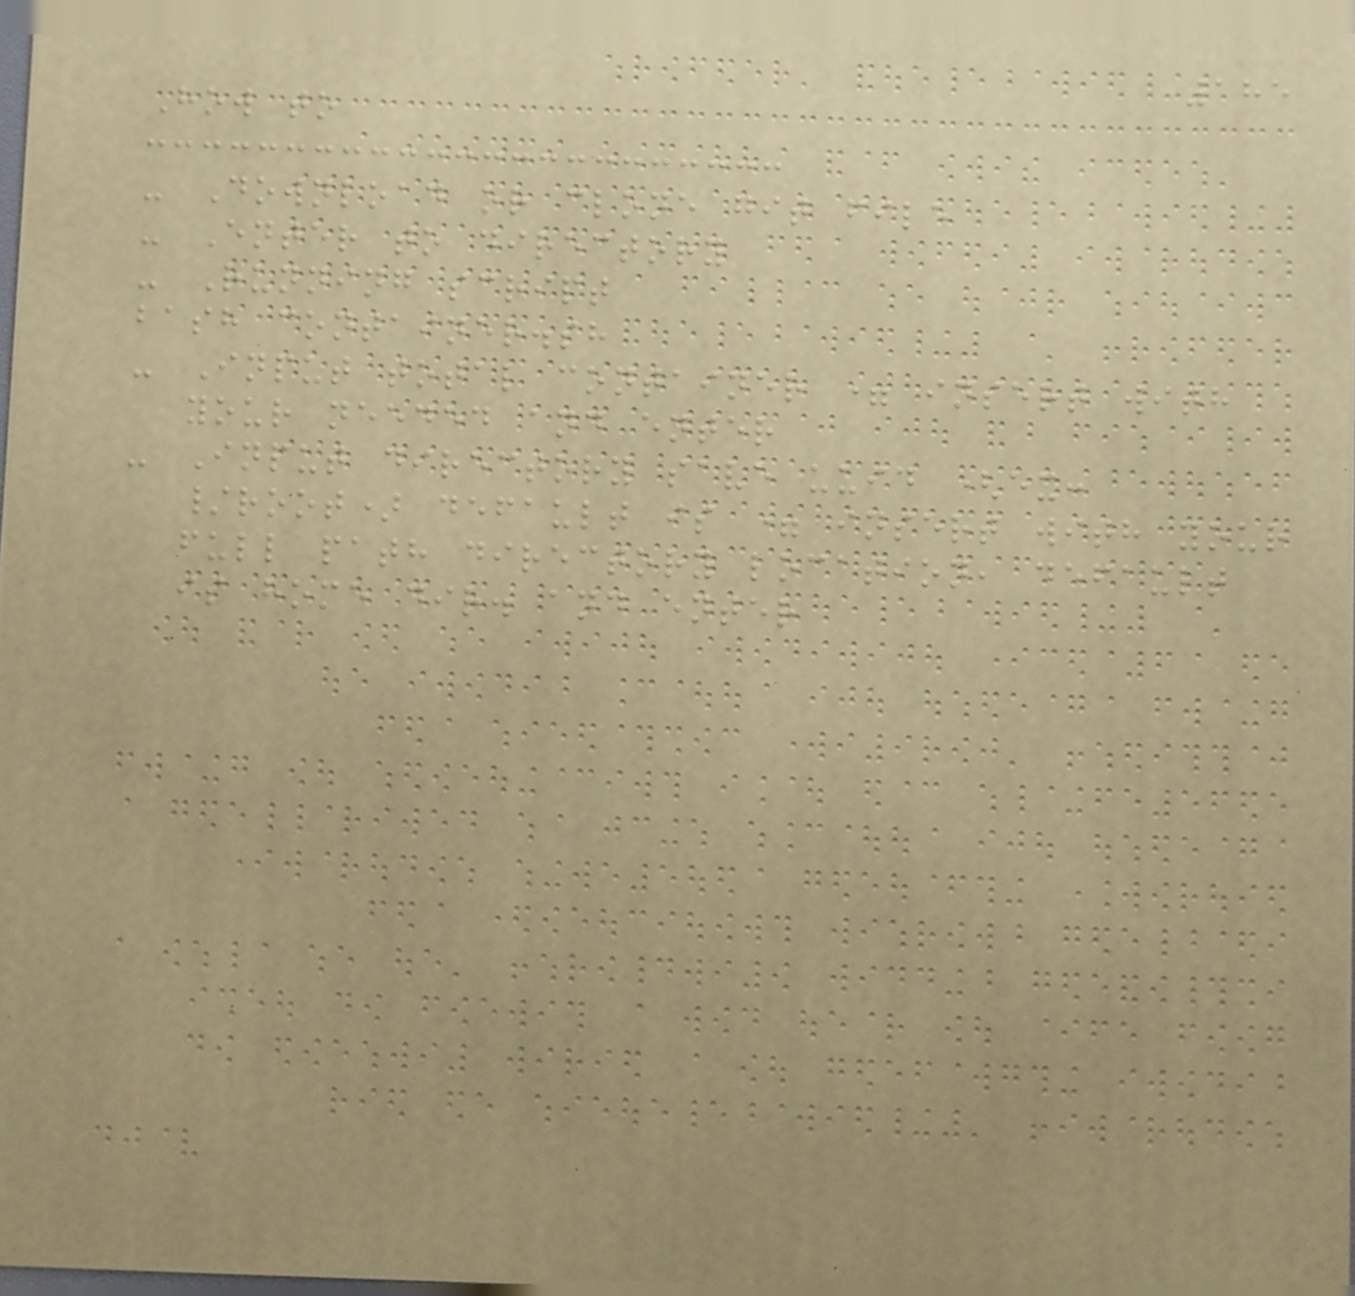185
How to
- Download or clone git file
- Enter to directory
- Running script
bash container.sh
- Input total container = insert with
your needed and enter
- Input directory save uuid (ex:
/root) default is = insert with your
full path directory location, default
is home dir. and enter
